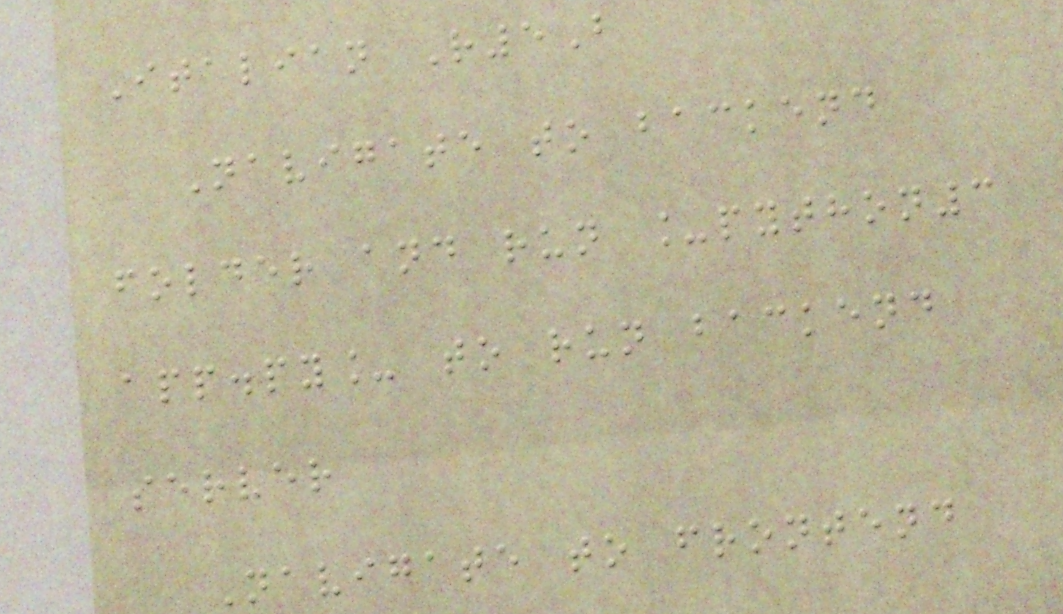Italian R5B
Navigate to backend
folder and run _python3
app.py_ to run backend
server
Navigate to frontend
